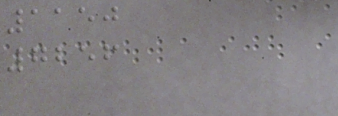1150
7256
